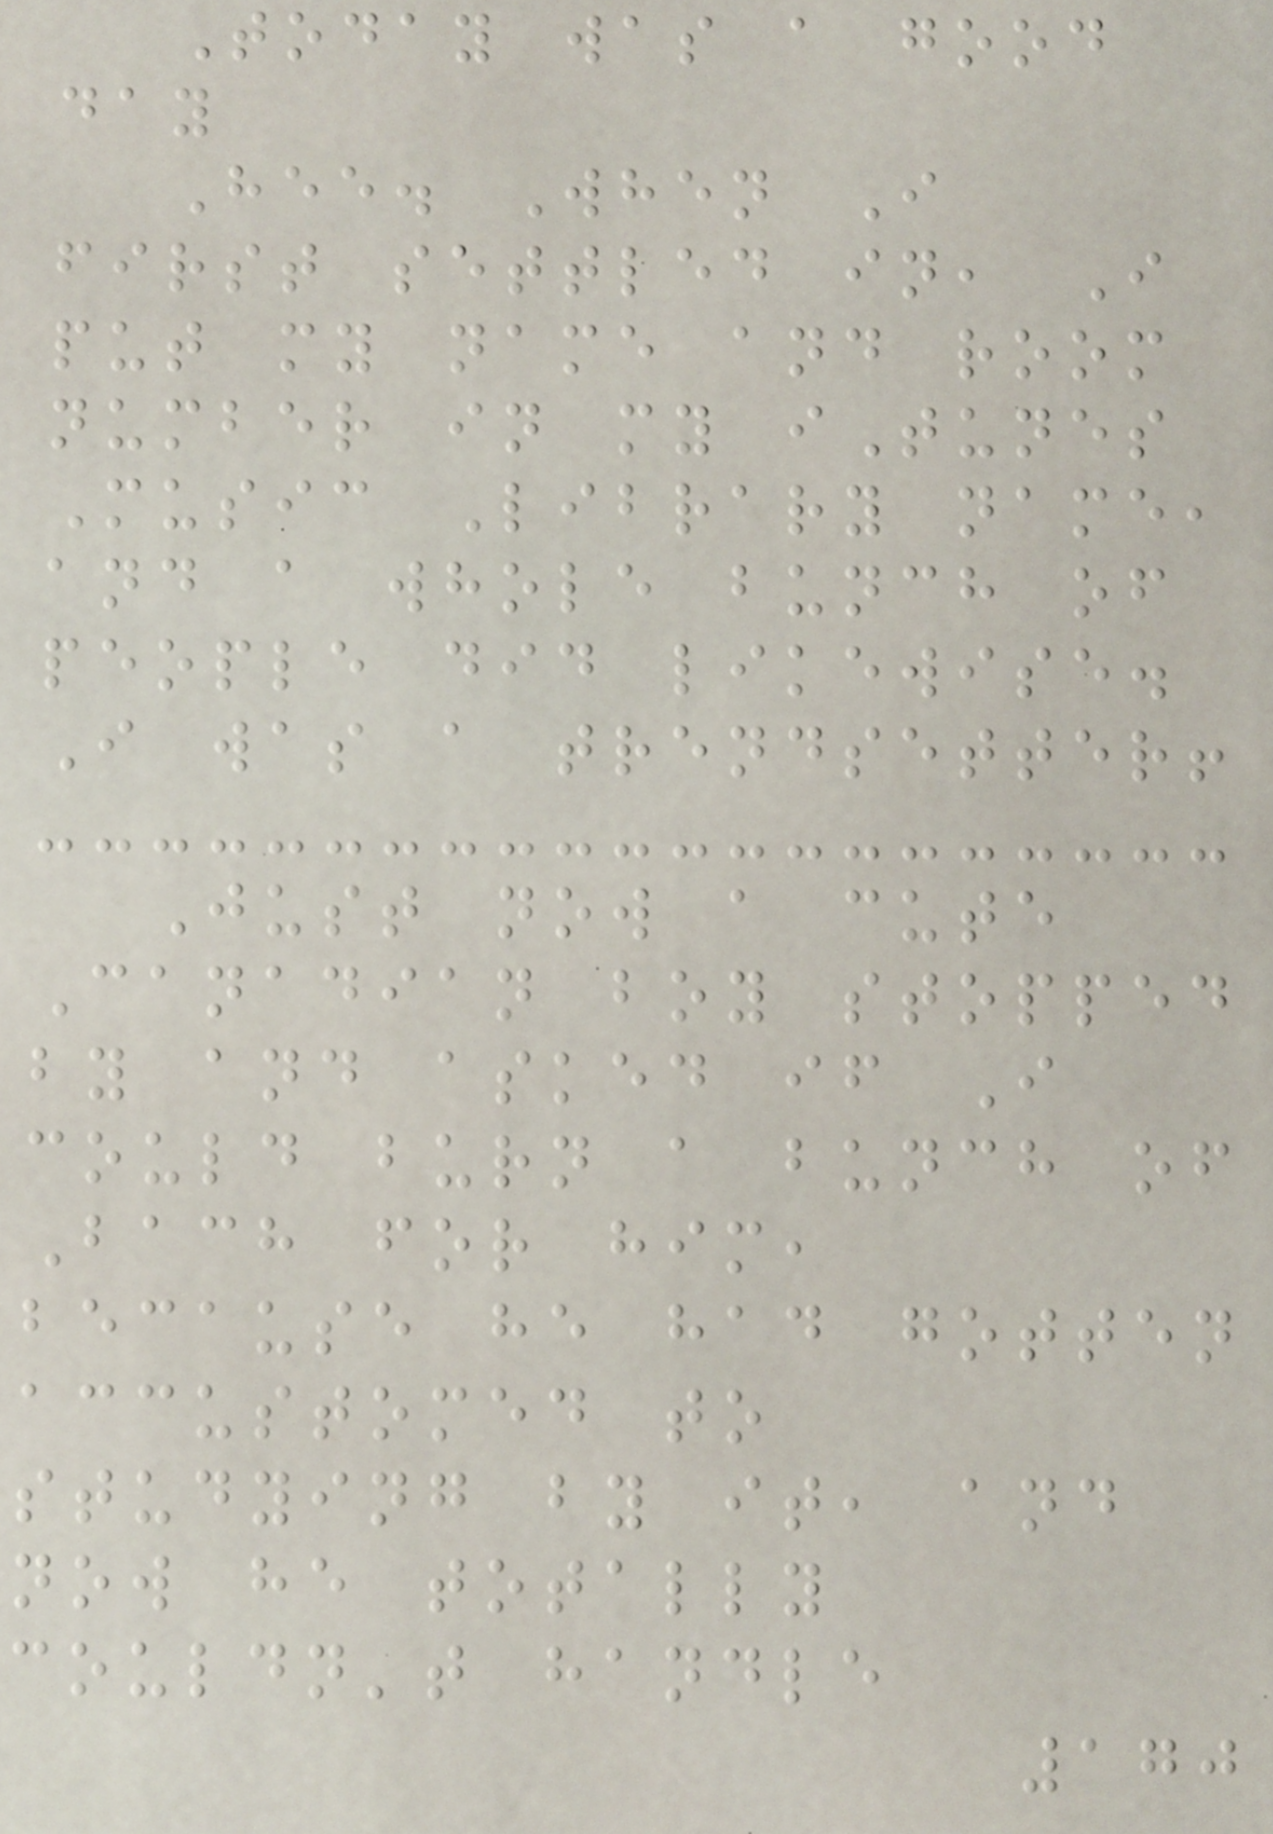Today was a good
day
Hee. When I
first settled in, I
put my name and room
number in my iTunes
Music Library name,
and a whole bunch of
people did likewise.
I was a trendsetter!
Just now a cute
Canadian boy stopped
by and asked if I
could burn a bunch of
Bach for him,
because he had gotten
accustomed to
studying by it, and
now he totally
couldn't handle
170
